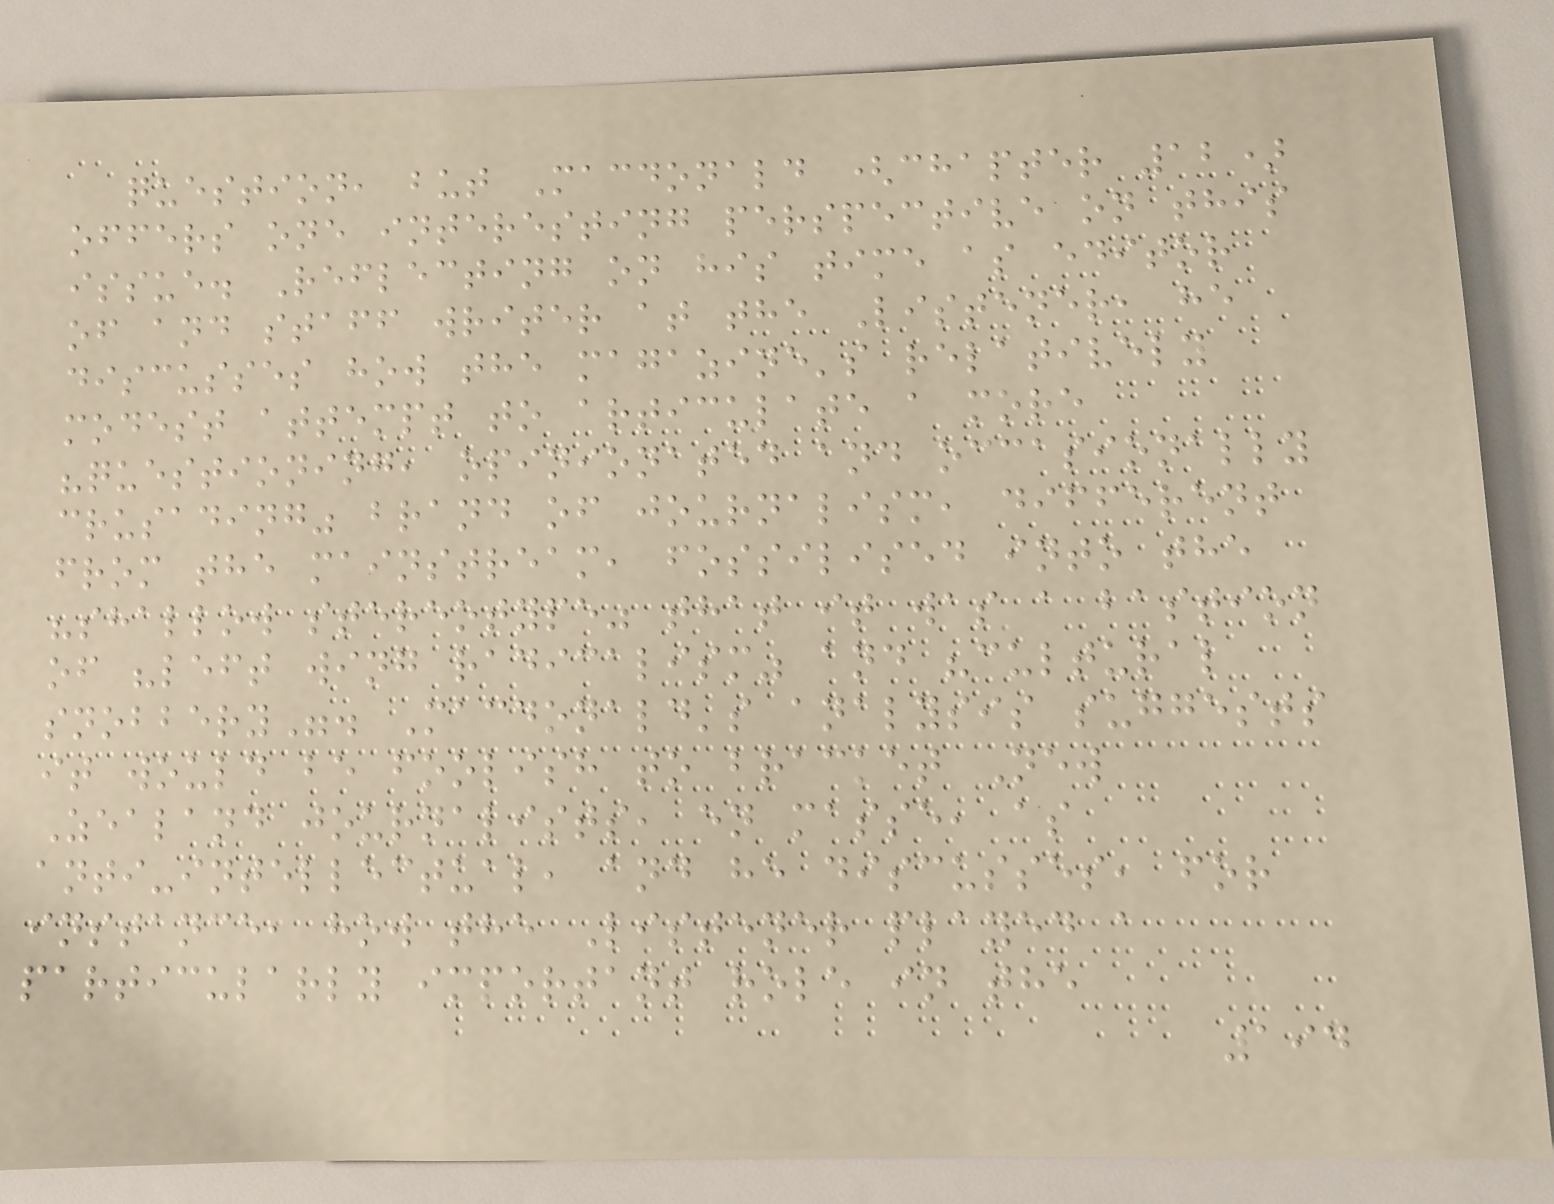question, but Macdonald (chapter 12)
offers one interesting perspective on this
issue. Reflecting on his time as editor
of and staff writer at the Listener, he
discusses how the magazine's relatively
modest attempt to articulate a more
"questioning, opinionated and occasionally
crusading" brand of journalism, different
from the mainstream, fossilised into the
"shallow stereotype" that it was a bastion
of "left wing radicalism" and "cultural
snobbery". Macdonald's analysis suggests
it would be foolish to bracket New
Zealand journalists, en masse, as
anti-intellectual, and he discusses, for
instance, how the Listener played a
particularly important role in the
194
